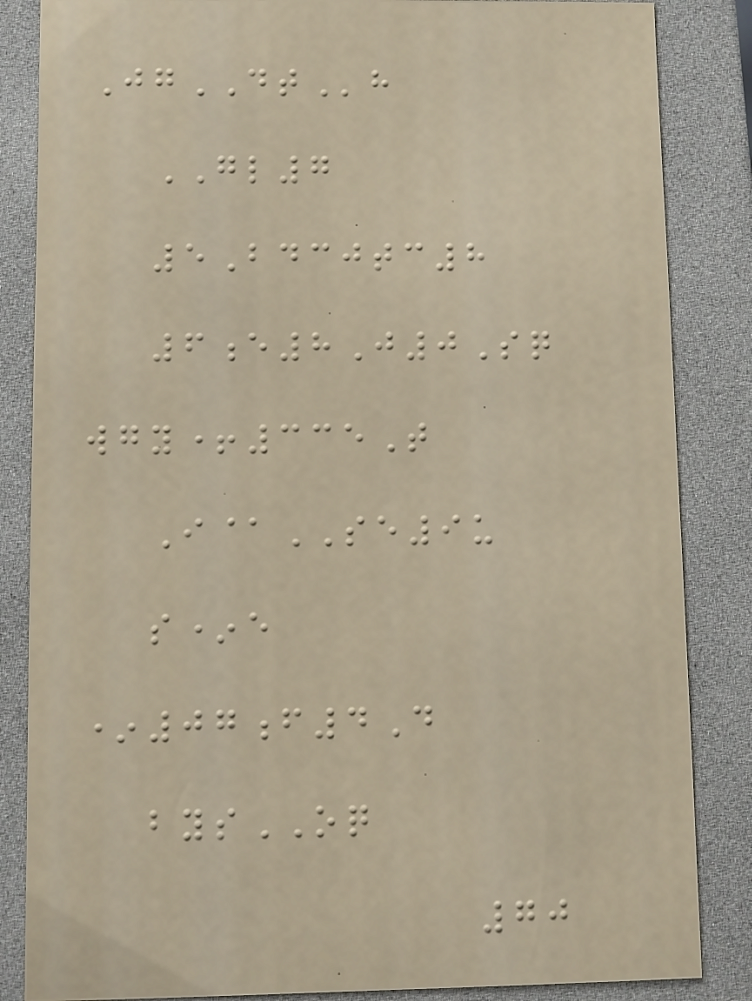JgDTh
GL7
5Bdcjtc8
6e8J0Sq
wgy+335T
I@SE9u
s*e
*07f4D
bysOQ
70
